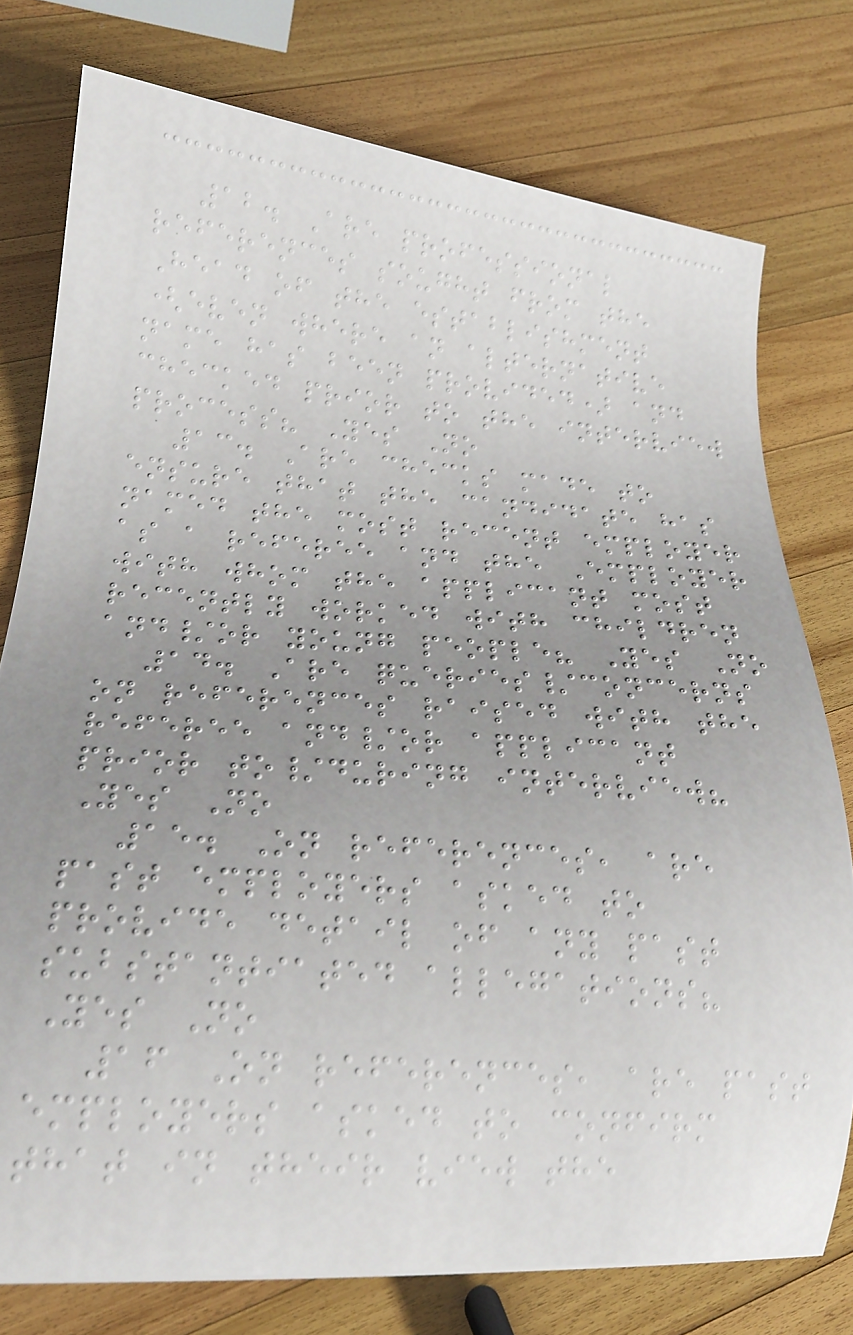12. Are professional
references sought from the
Head of the establishment
(even where an alternative
name has been provided) and
checked prior to the interview
process? Yes No
13. Are checks made to
ensure that the candidate has
named the most recent employer
as a referee and the Employer
with whom the applicant most
recently worked with children
and/or young people? Yes No
14. Are queries/concerns
on references raised with the
referee and/or applicant
prior to/during interview?
Yes No
15. On references, are
past employers asked to
provide detail of any past
substantiated allegations?
Yes No
16 On references, are past
employers asked to confirm
that in their view the
